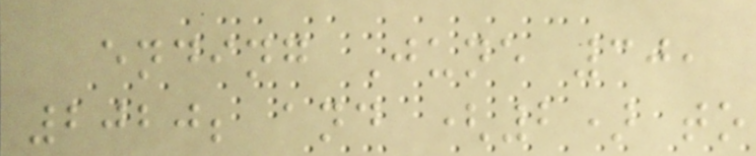ending June 30,
2020; and (2) to
